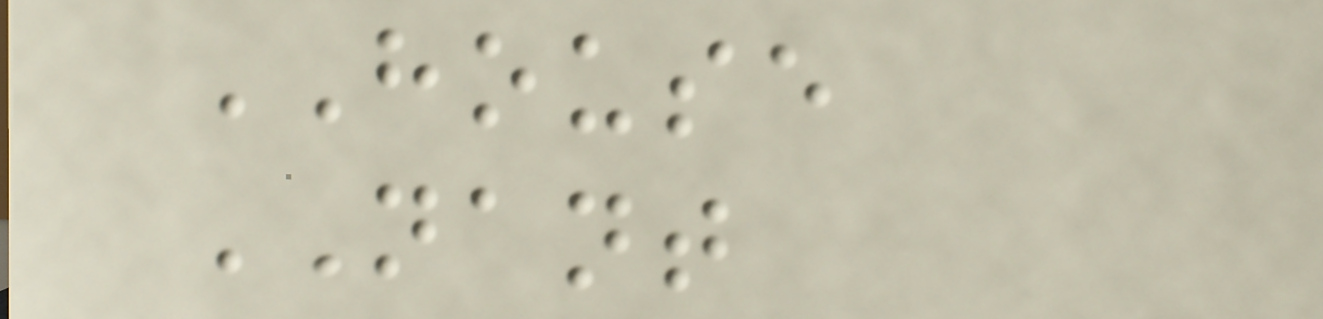HOUSE
NANT
